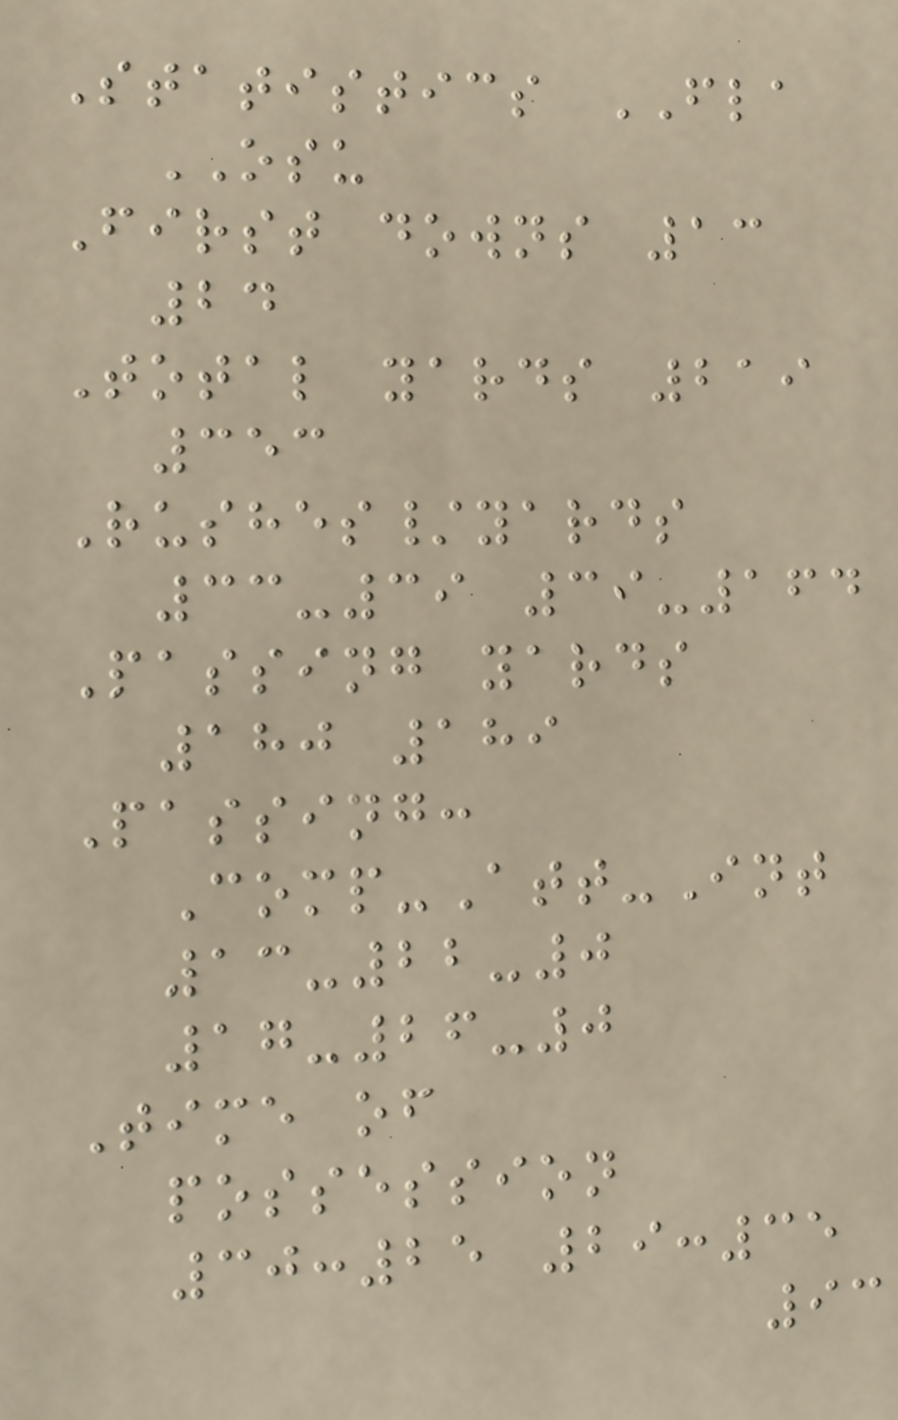Statistics FLA
OSU
First downs 13
24
Total yards 219
353
Rushes/yards
33-39 39-164
Passing yards
180 189
Passing:
Comp-Att-Int
13-22-0
17-26-0
Time of
possession
30:25 29:35
93
